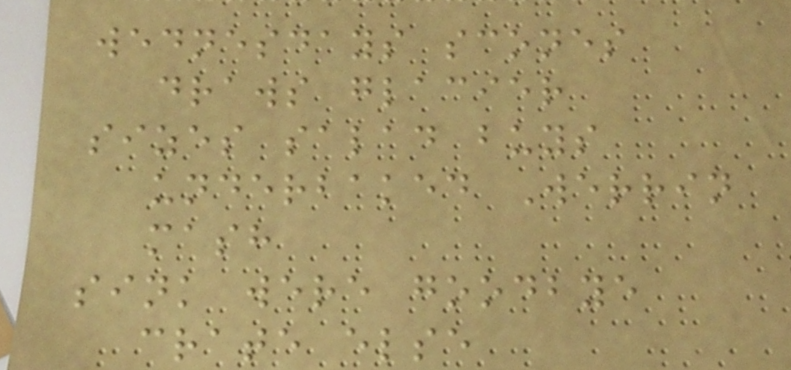wednesdays scones
draws glacier
sizes salad buys
underbaked Werrin
mash
sink were goodbye
crate else
